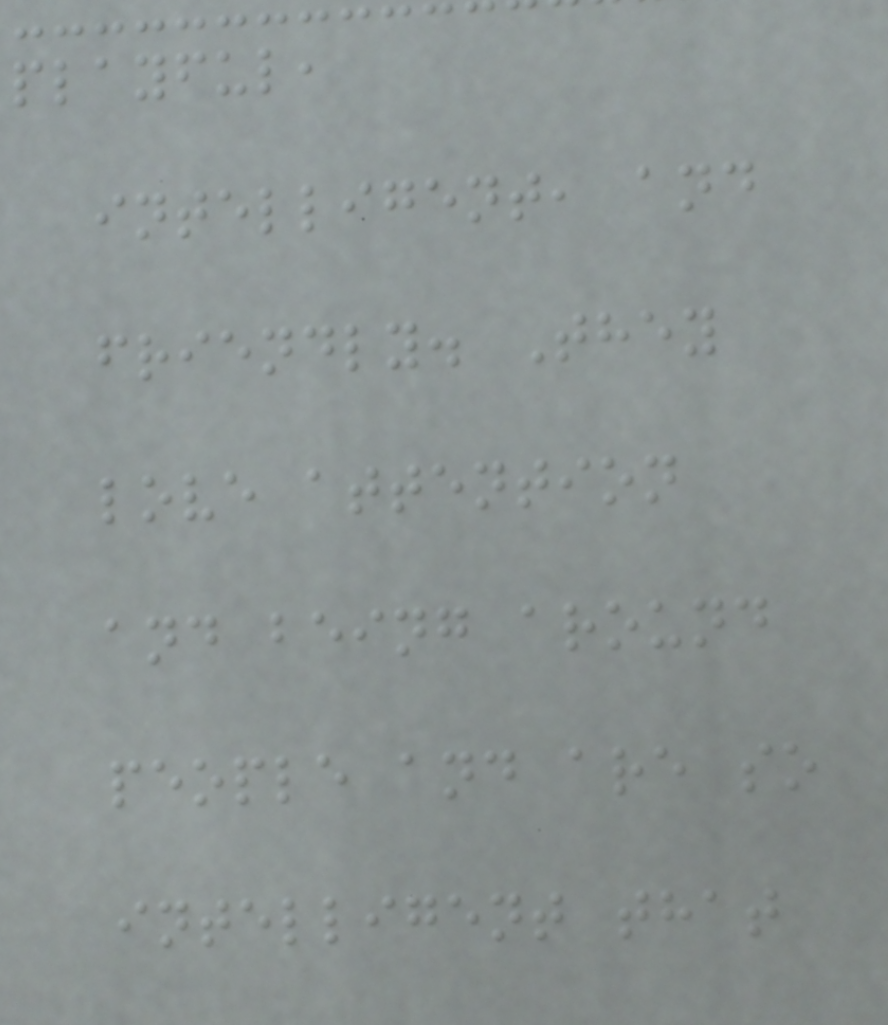playful,
intelligent, and
friendly. They
love attention
and being around
people and are so
intelligent that
